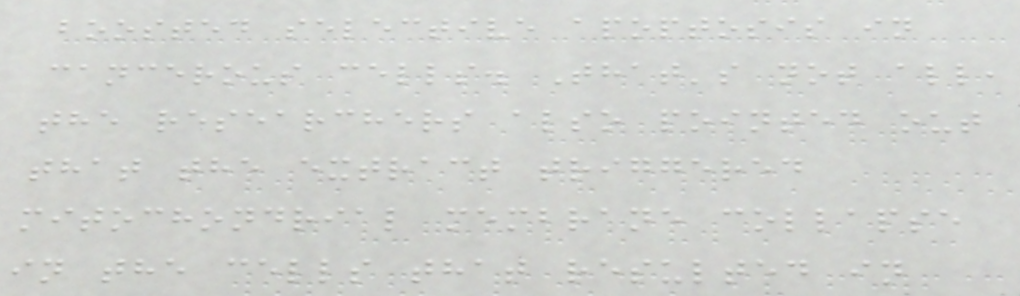boosted selective apoptosis in
cancerous cells. That's not all,
the researchers also pointed out
that the extract triggered
mitochondrial membrane collapse
in the cells that resulted in
